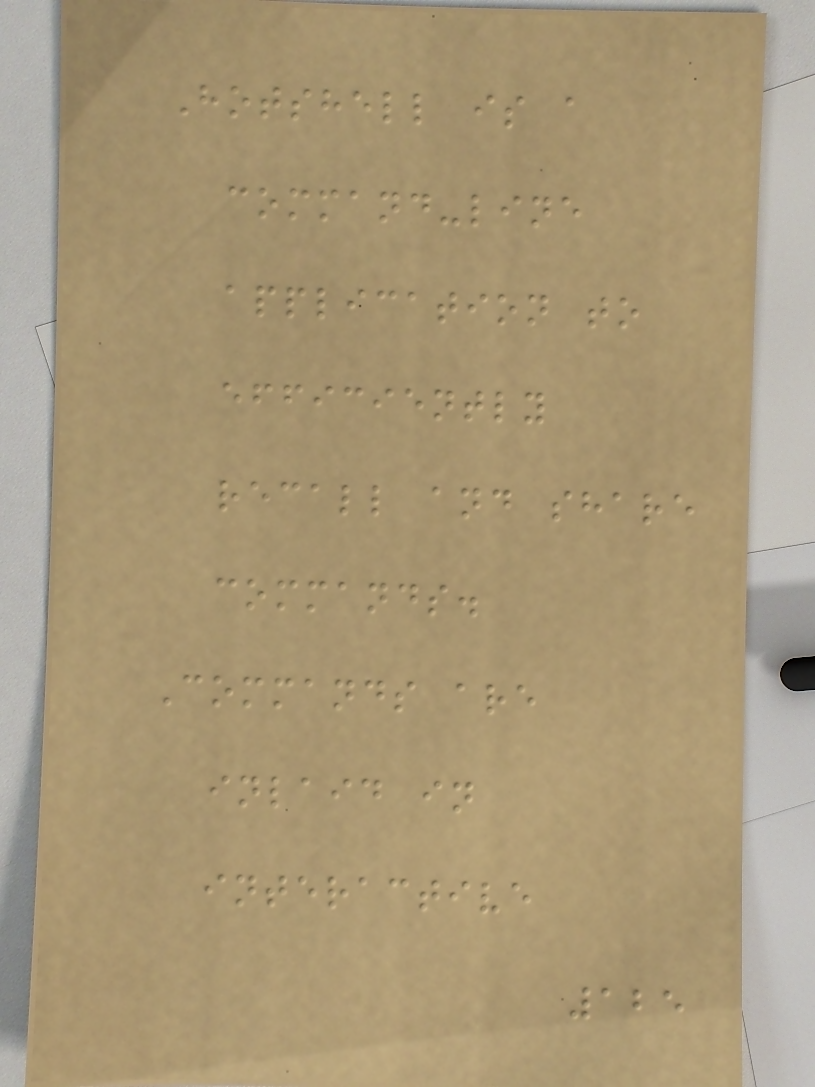Hotshell is a
command-line
application to
efficiently
recall and share
commands.
Commands are
inlaid in
interactive
125
